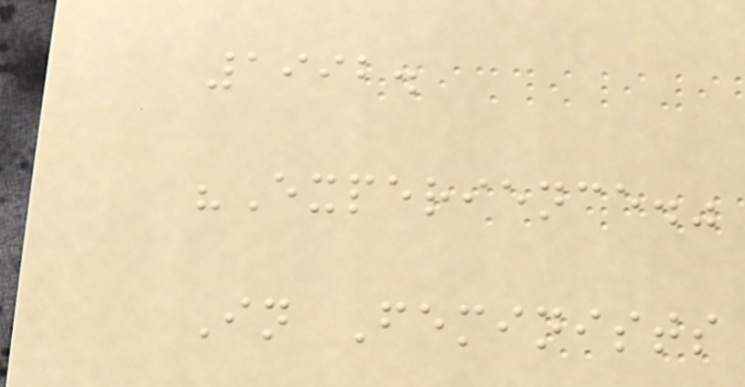1992.
"Experience."
In Feminists
